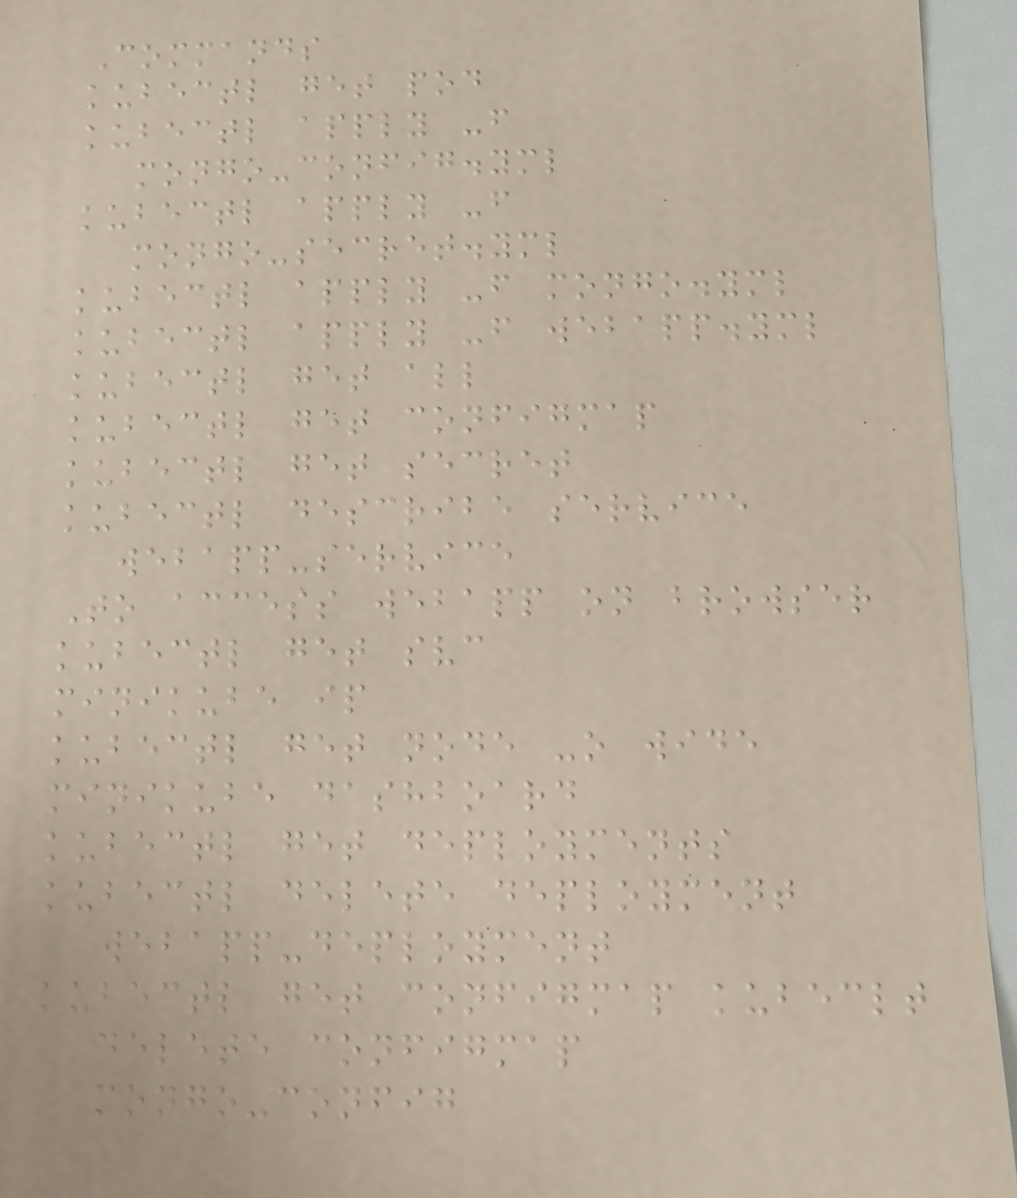Commands
kubectl get pod
kubectl apply -f
mongo-config.yml
kubectl apply -f
mongo-secret.yml
kubectl apply -f mongo.yml
kubectl apply -f webapp.yml
kubectl get all
kubectl get configmap
kubectl get secret
kubectl describe service
webapp-service
To access webapp on browser
kubectl get svc
minikube ip
kubectl get node -o wide
minikube dashboard
kubectl get deployments
kubectl delete deployment
webapp-deployment
kubectl get configmap kubeclt
delete configmap
mongo-config
